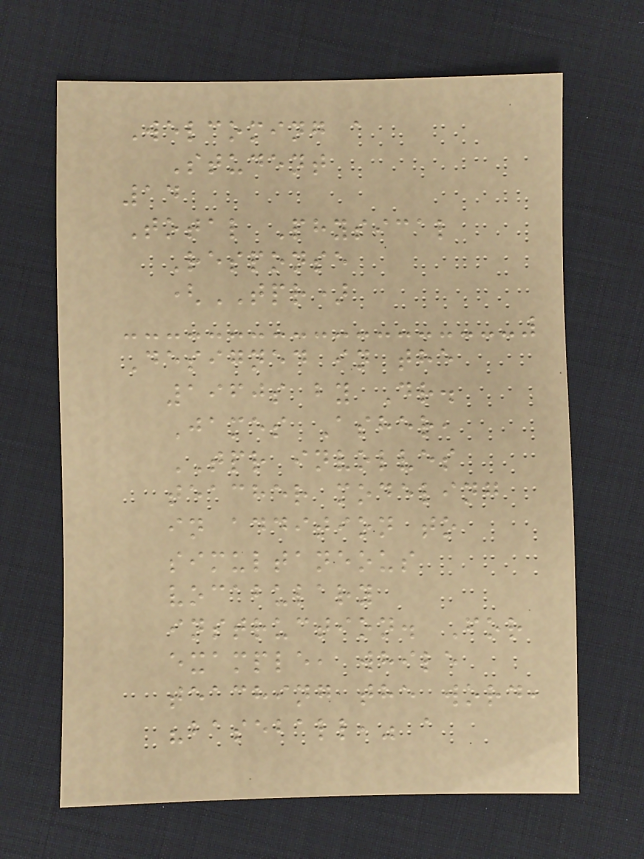Welcoming a
Student
14
Total Physical
Response
(TPR)
Designed in the
1960s by Dr.
James Asher,
TPR involves
teacher modeling
in addition to
simultaneous
vocabulary
instruction. For
example, while
teaching the word,
"baseball," a
